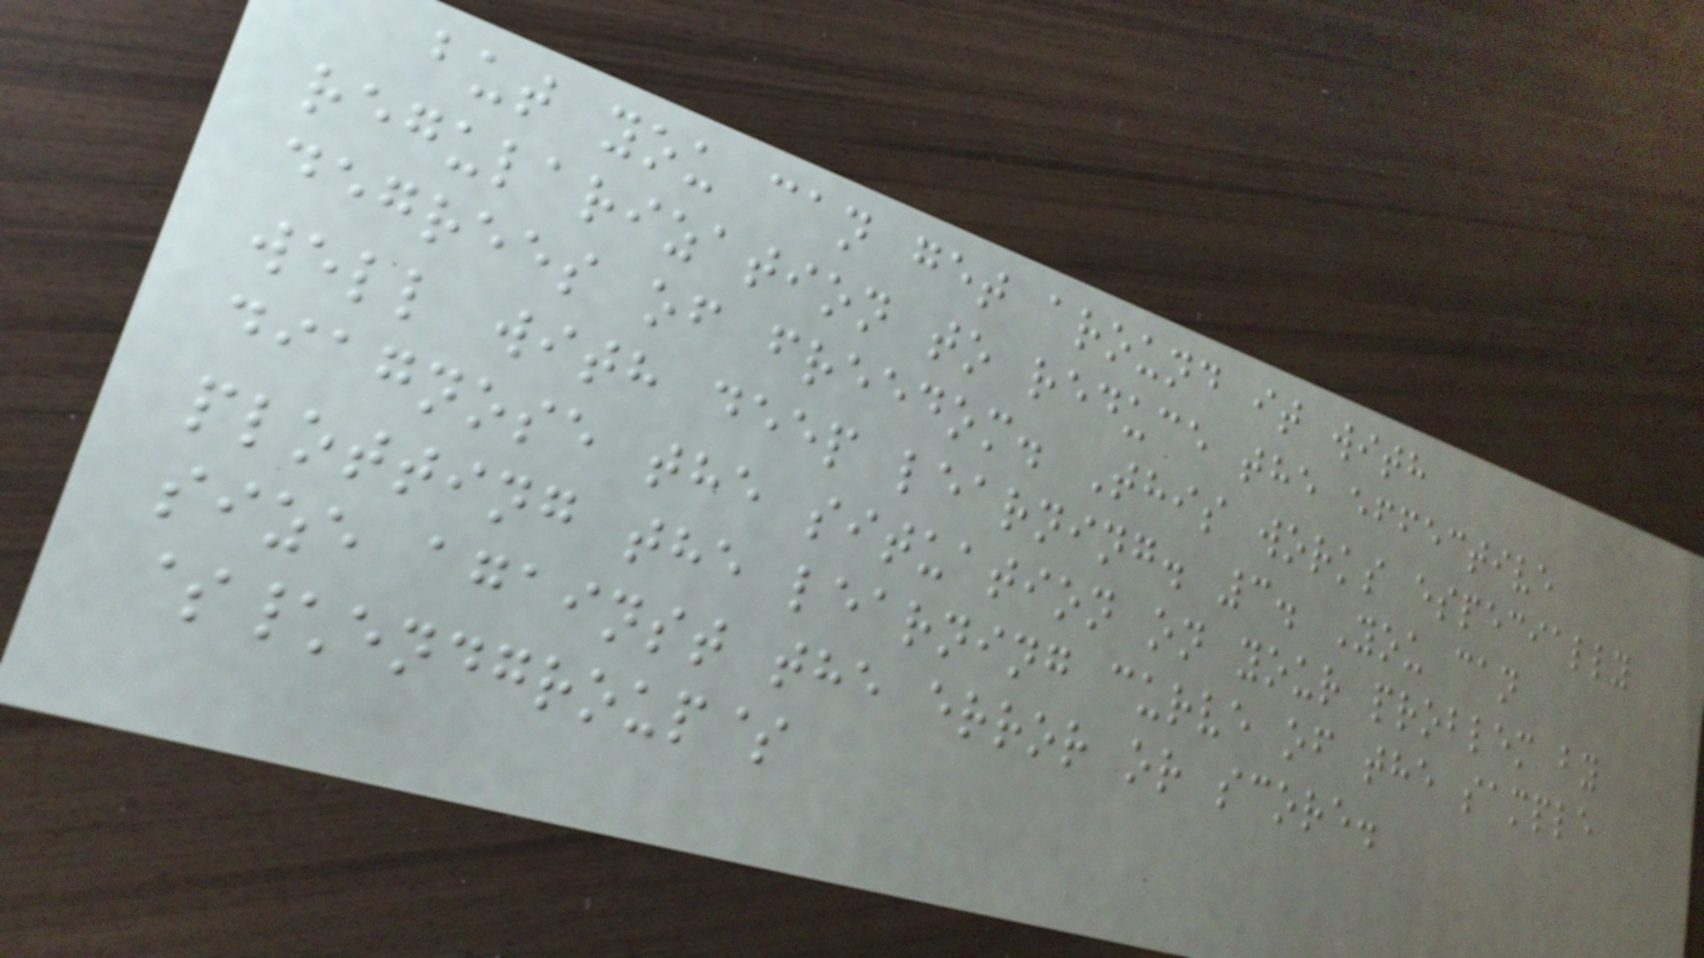but you can get around it with
regularization to reduce the effective
degrees of freedom. This works especially
well with deep learning. 3. You can
diagnose the situation on your problem by
plotting the learning curve of the sample
size against the error or score.
$\endgroup$
